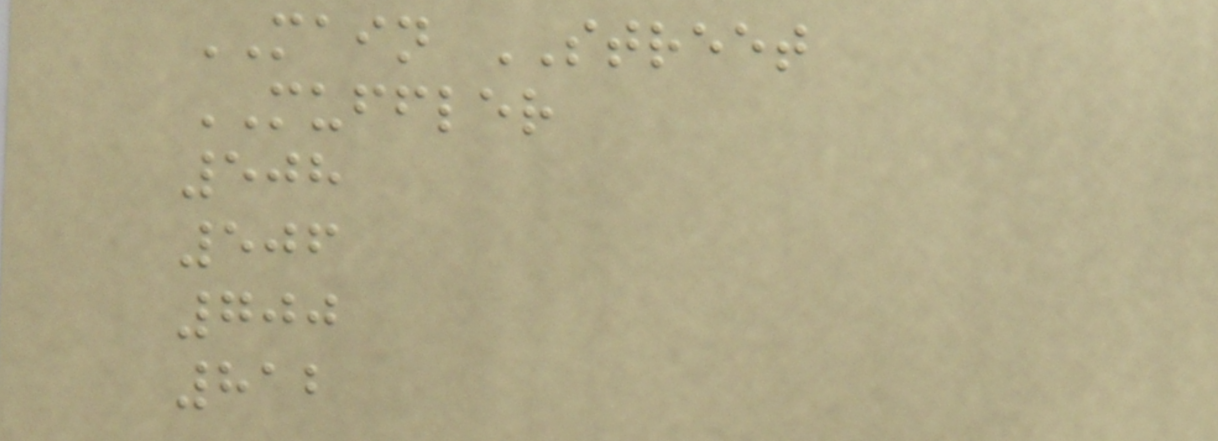MAIN STREET
MUFFLER
508
506
700
812
